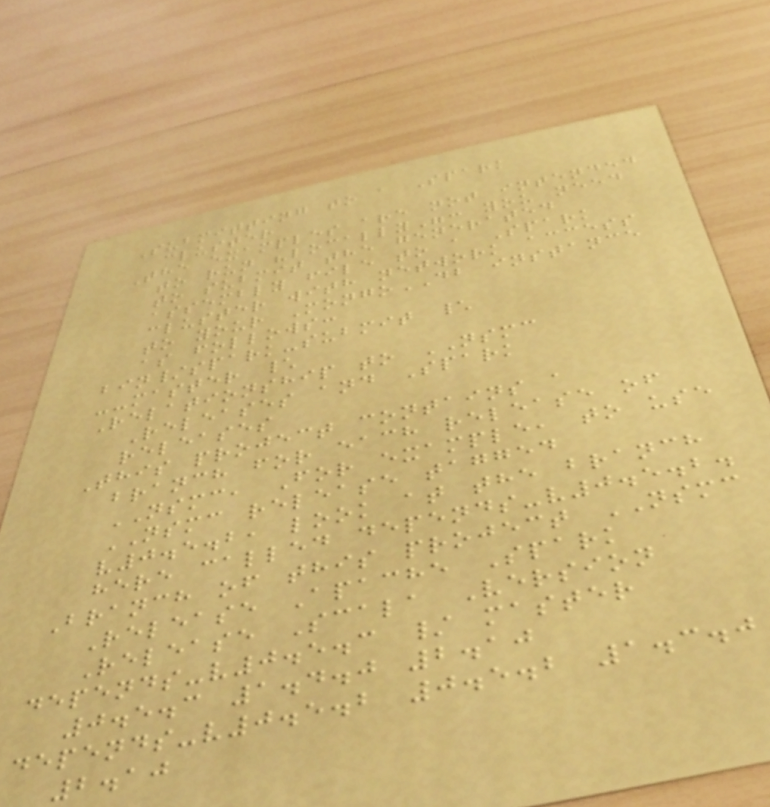Submitting to a Spark
cluster
The examples are not intended
to run "locally": you need
to submit the generated
assembly file to a Spark
cluster with network access
to your MongoDB instance
as follows:
bin/spark-submit \
--master \
Relationship to NSMC
Releases and Spark
releases
This project contains a
branch for each release of
NSMC, For example, to use
NSMC release tagged
v0.5.2, look at the branch
here called depends-v0.5.2.
Branch of this project NSMC
Release Apache Spark
Release Scala Version
depends-v0.5.3 / master
0.5.3 1.4.0 2.10
depends-v0.5.2 0.5.2 1.3.0
2.10
